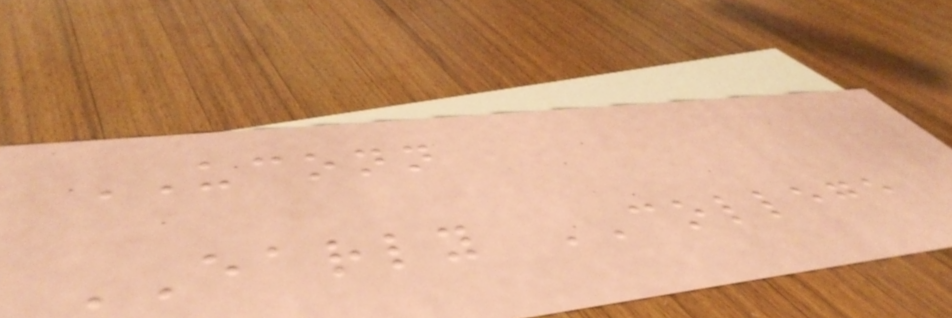UCONN
EARLY COLLEGE
